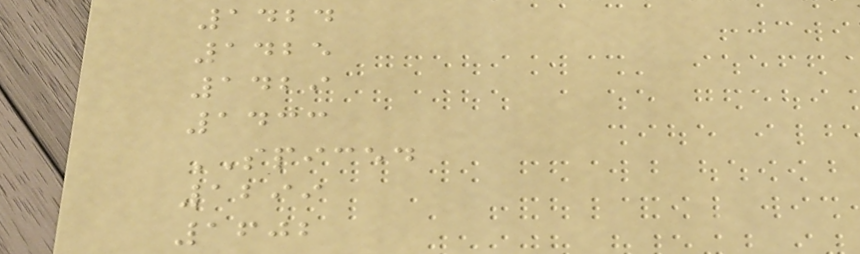1424
1425
1429
1433
SPICED
1299
1602
